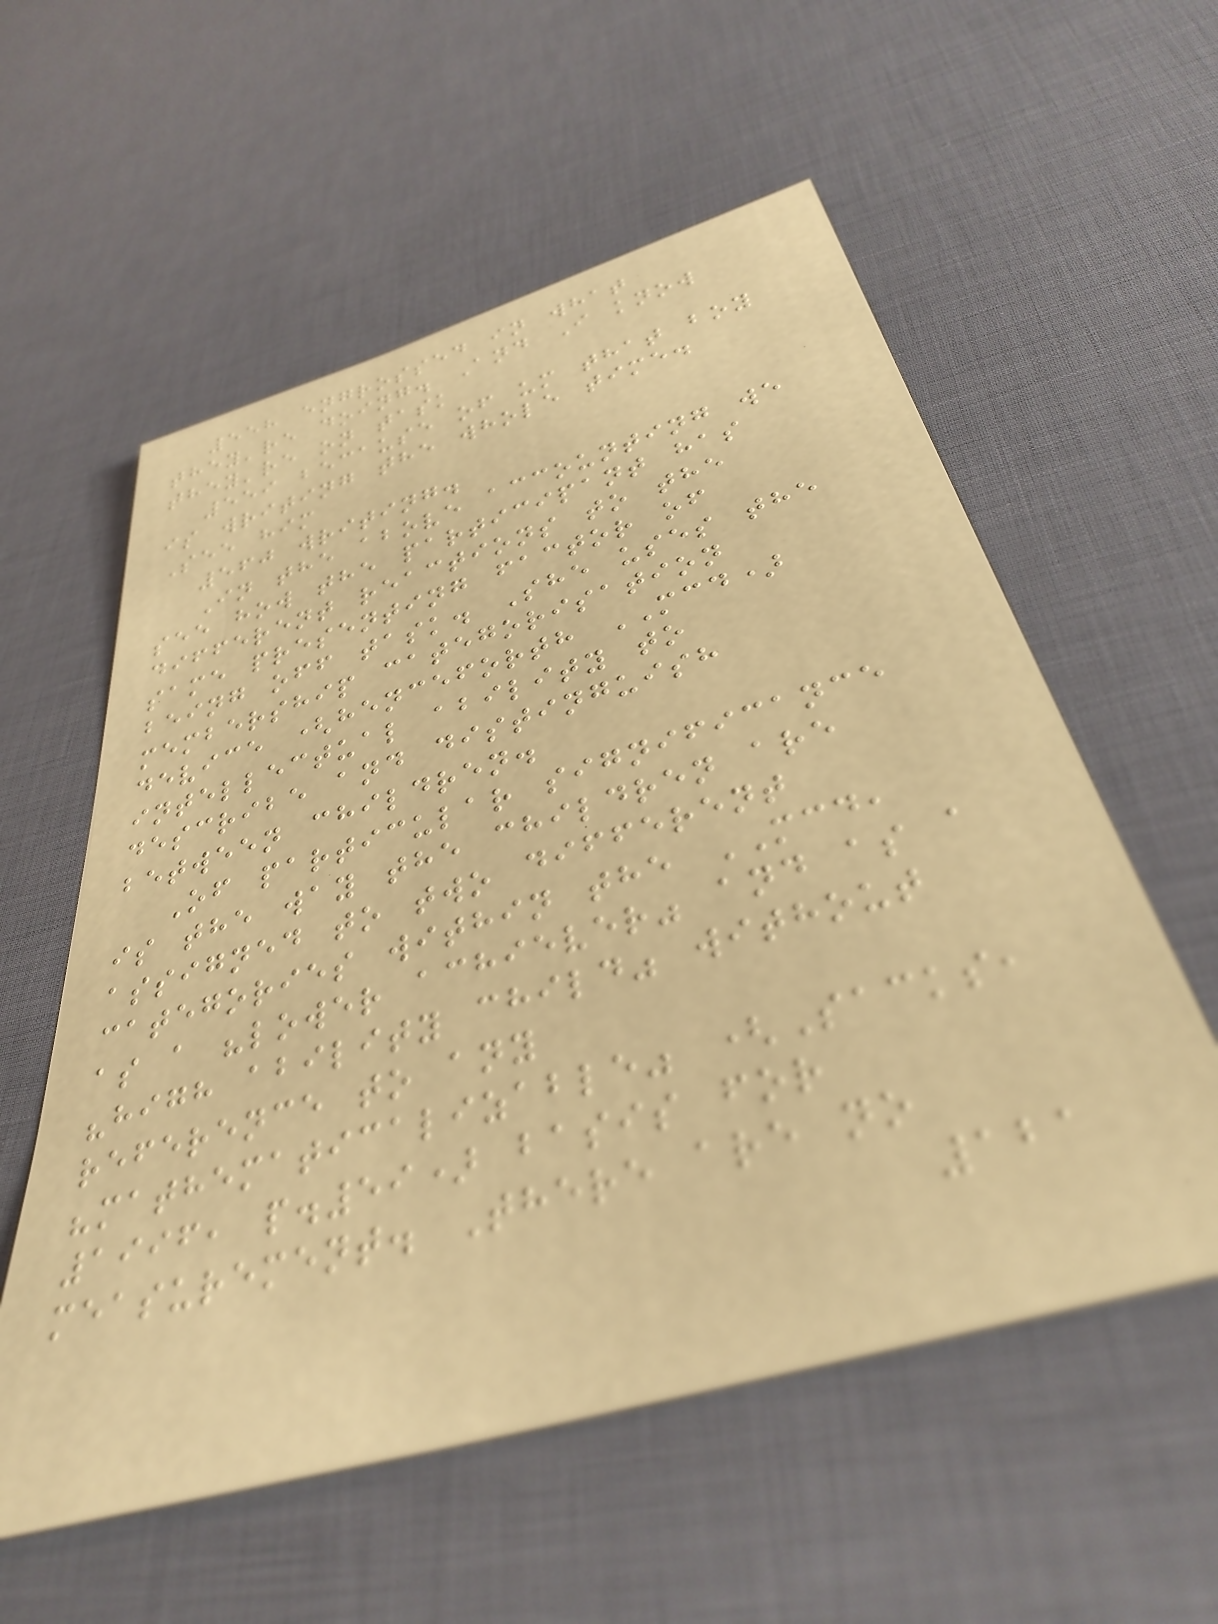558 engrossed in what
they're doing. And I know
they're on task
559 because of um that boy
is writing the whole time.
See him
560 writing.
In the above accounting we
see how the participant has
different reactions to the
same presenting factor of
being off task. She uses the
membership categorisation
device (henceforth MCD)
intellectual ability to
describe and distinguish
between children.
Of particular significance
is the way the children are
assigned to two different
categories within the MCD,
as a "lower achiever" and as a
"high ability child" without
reference to any
"mathematicalizable" (Sacks,
1996, p.59) basis for
measurement. There are no
121
